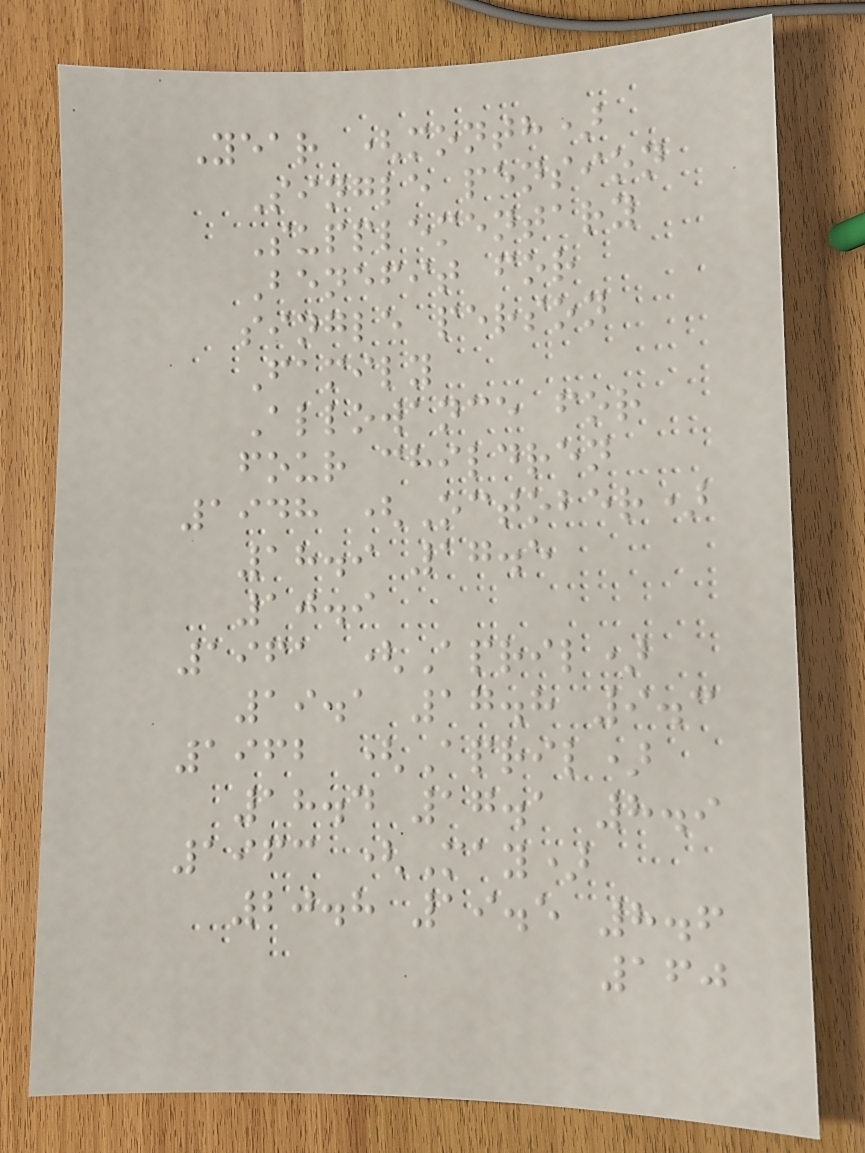Year (month)
Single pension
Supplementary
Benefit for
single person
Family
Allowance for
four children
1948 (October)
18.9 17.5
10.9
1961 (April)
19.1 17.8 9.3
1962 (April)
18.4 17.1 8.9
1963 (May)
20.8 19.5 8.6
160
